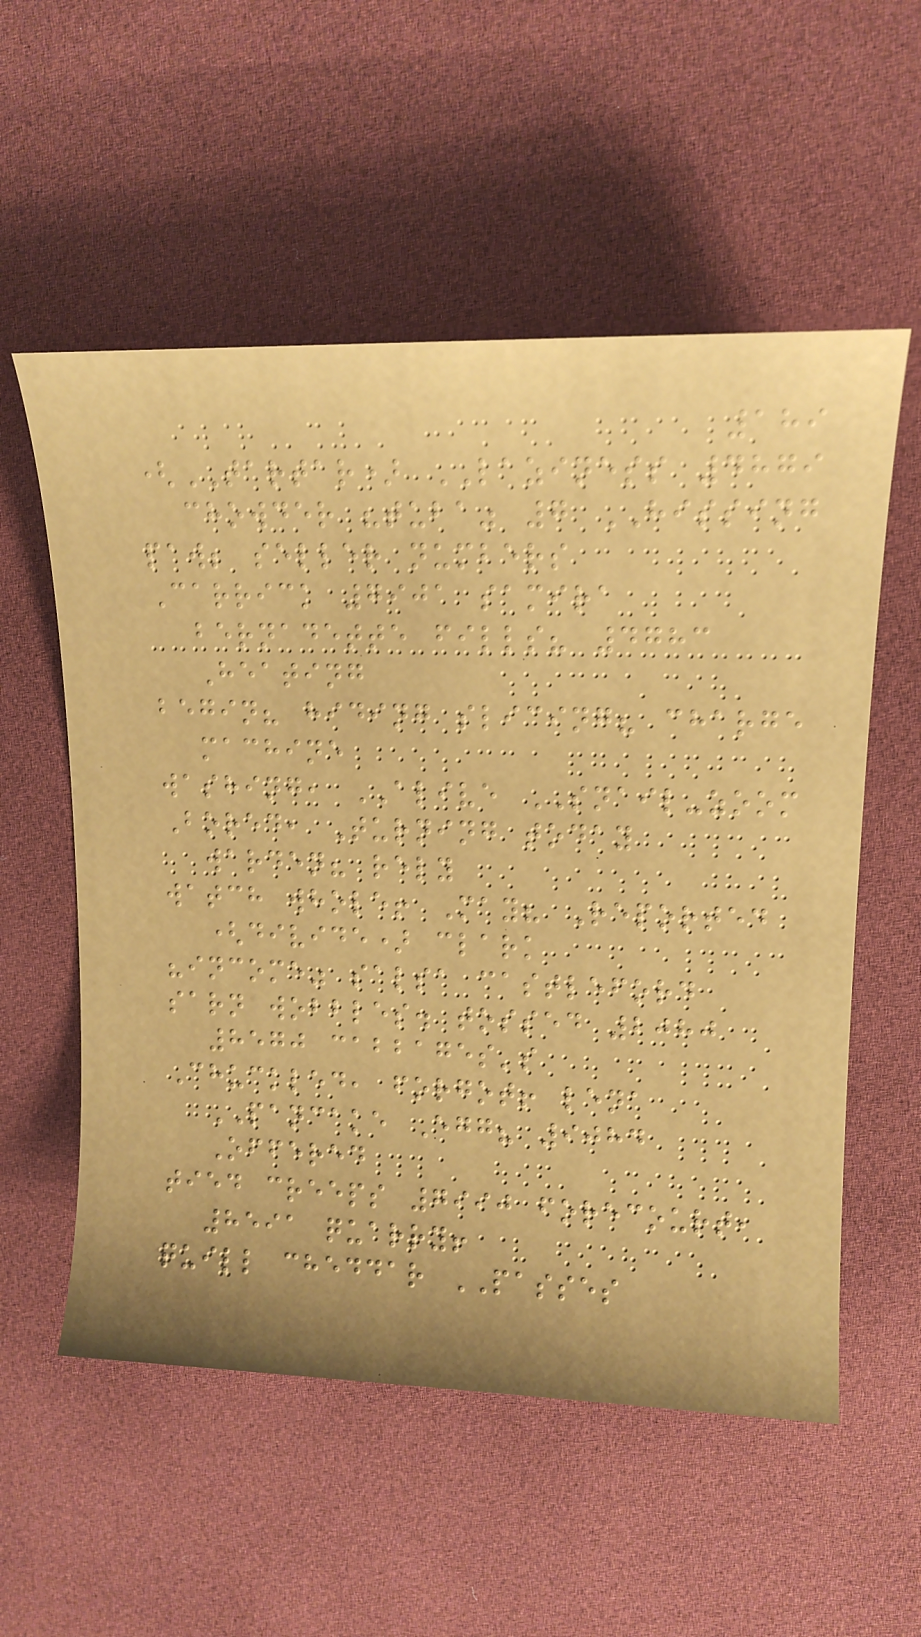189
(TARTAR) LAZINESS 4879
chowder "tuba" 7 HISSING
paw; seller numbers
Carrick 7901 samira
bernadette fills? 4783
Heating
begin? hiding slicing? charge
machine
washing, ALIVE SNAIL-zoom
Bored, Turning today
warden? rely
watch whole! May? Reported
(divide) clark
"income" salsa castleford
sarn wobbles. tossed 2080
8570 cabbages's
Chuckled, forgot! lena
PANCAKE Egg? 9084
Offered
tied creeps 7990 forecourt,
8591 quarry!
quill cheddar PASSES
